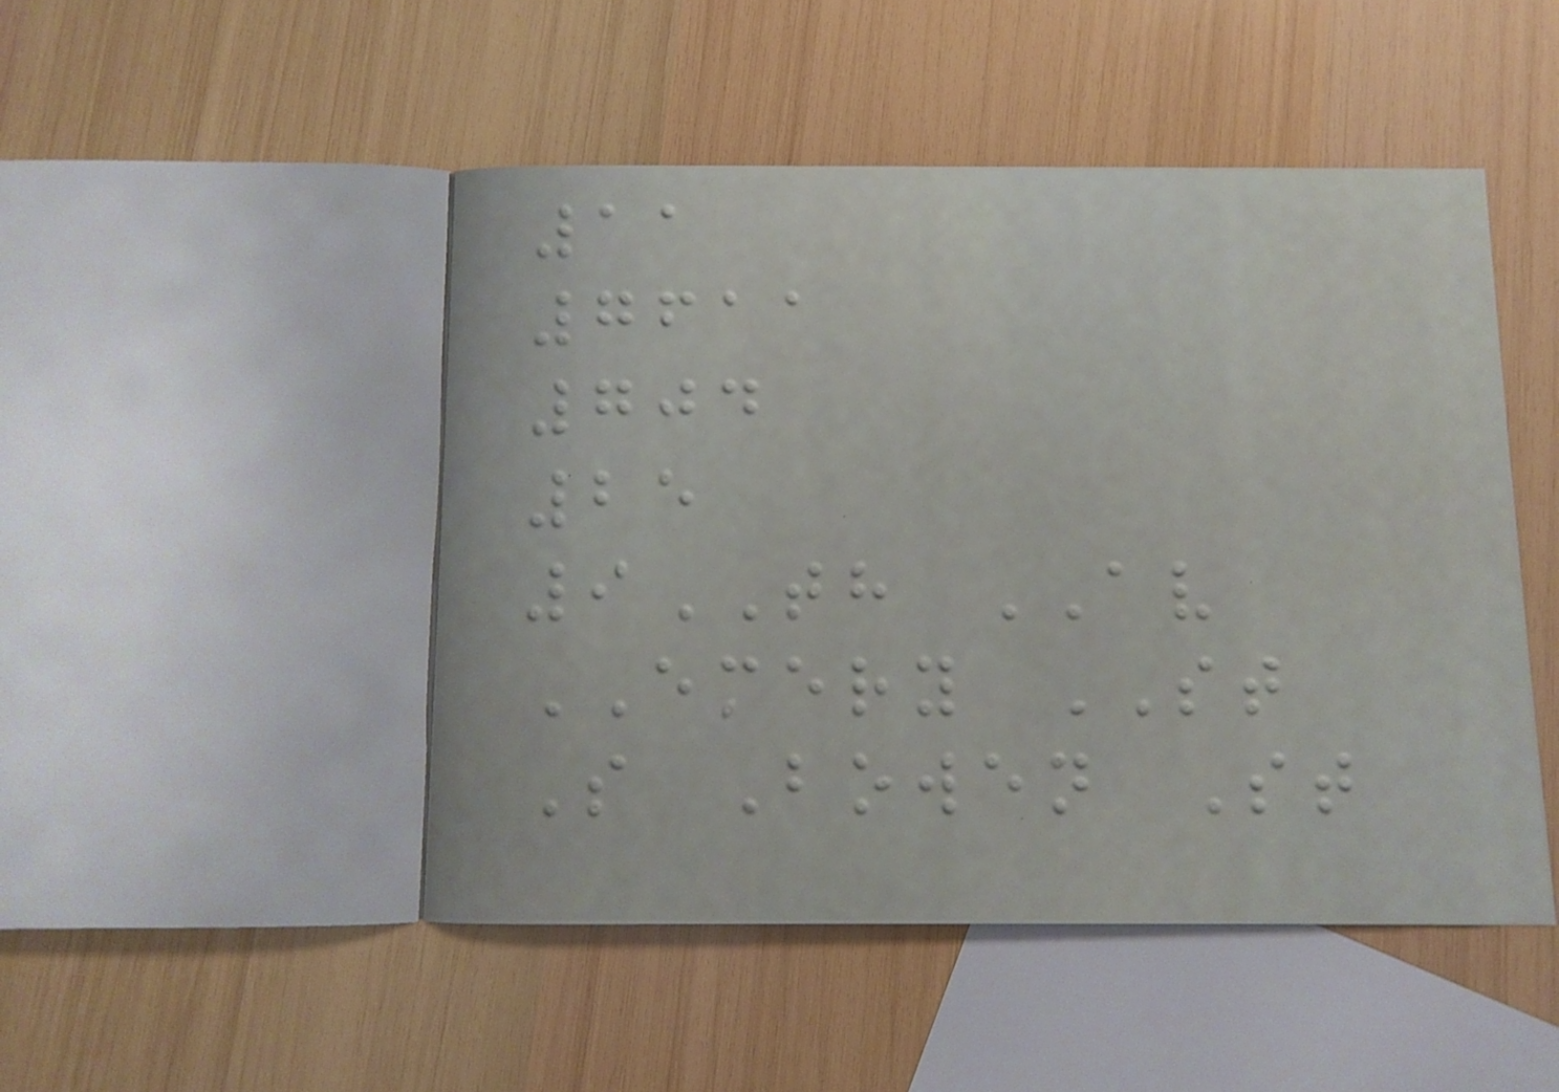11
7611
704
25
9TH AV
EMERY ST
S Bowen St
